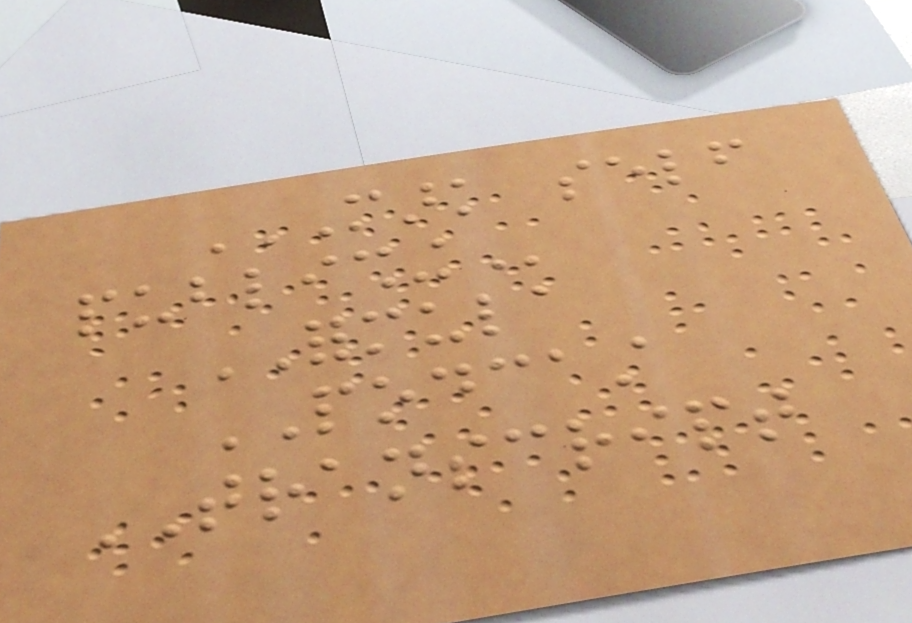MARK SELF
PUBLISHING
FORMULA
PODCAST
TRANSCRIPT
